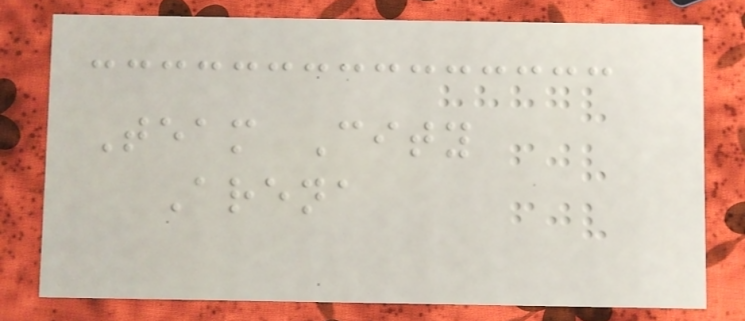Team City
Arena
